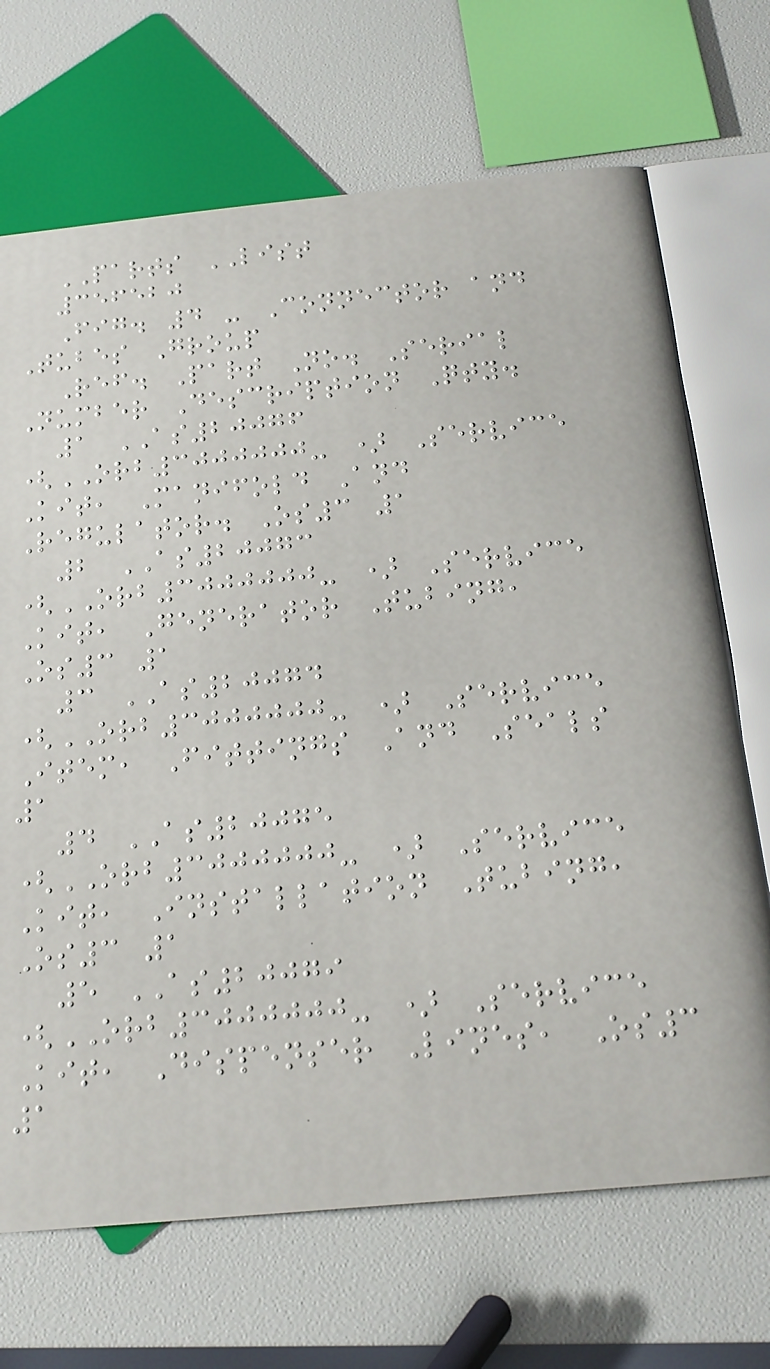PARTS LIST
356520
Fig. 4 - Connector and
Tubes Group
Ref. Part No. Serial
Number Description Qty.
1 AS20076
(ORB3000000- ) Service
Kit, Manifold And
Regulator. Os3 1
2 AS20073
(ORB3000000- ) Service
Kit, Generator Tubing,
Os3 1
3 AS20074
(ORB3000000- ) Service
Item, Fittings And Seals
1
4 AS20075
(ORB3000000- ) Service
Kit, Installation Tubing,
Os3 1
5 AS20079
(ORB3000000- ) Service
Kit, Dispenser Lines, Os3
1
